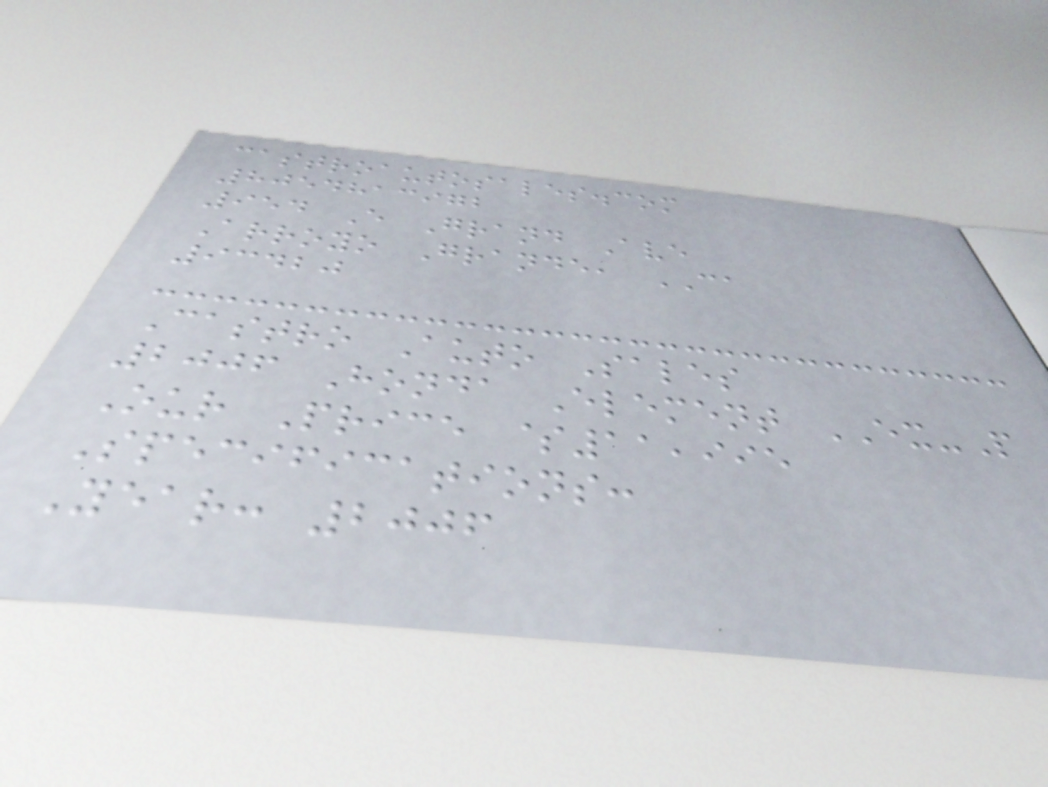castroautosales.com
8054813972
954 E Grand Ave
Arroyo Grande, CA
93420
Castro Auto Sales
2006 Honda Element EX-P
Our Price $11,995
Specifications:
Year: 2006
